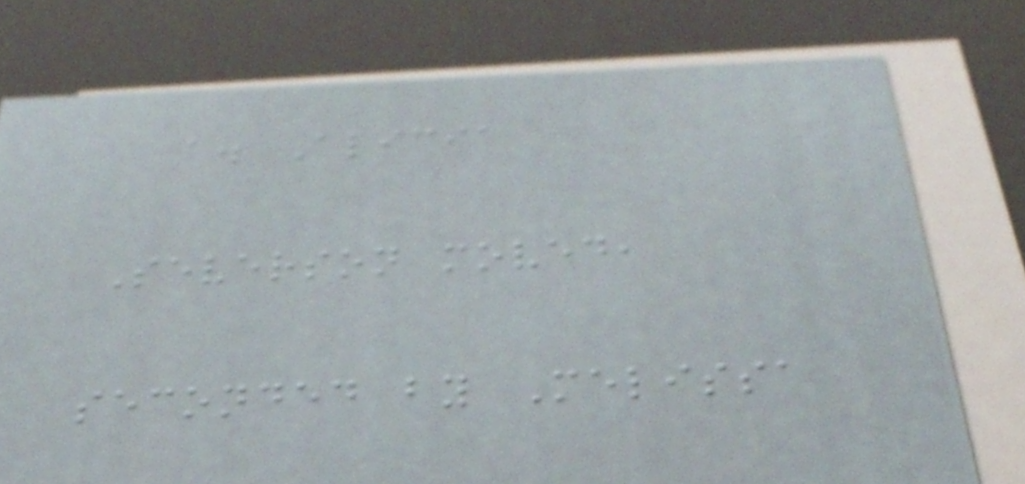a. Alicia
Severson moved,
seconded by Melissa
